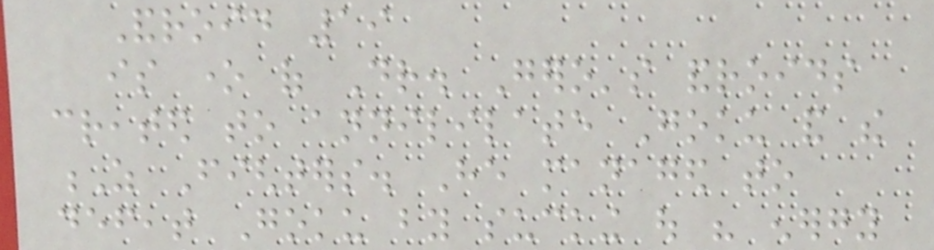Android 19
is one of Dr. Gero's androids
created to annililate Goku and the
Z Fighters. He managed to
defeat Goku by sucking out his energy
